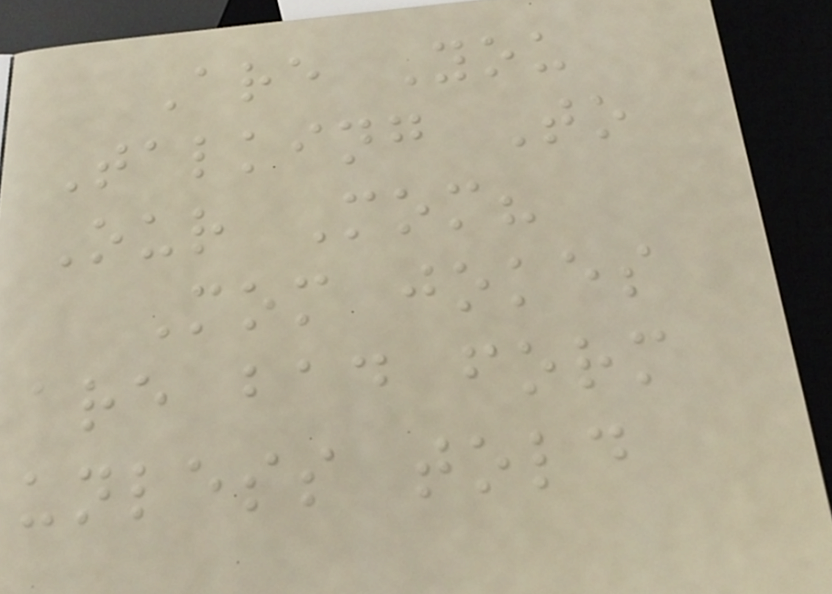Are You
Talking To
Our Mom?
Mom jokes
are bad form
unless told
